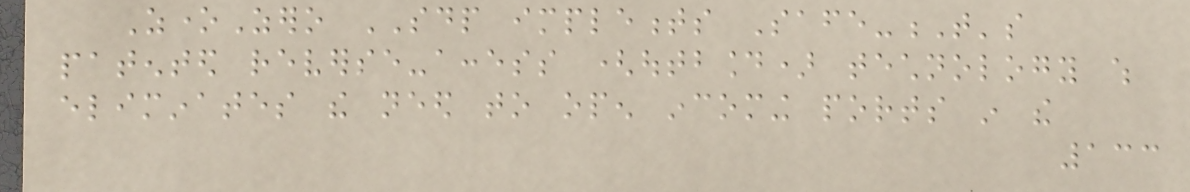ZoneZero SDP implements Safe-T's
patented reverse-access (outbound) technology which
eliminates the need to open incoming ports in the
133
